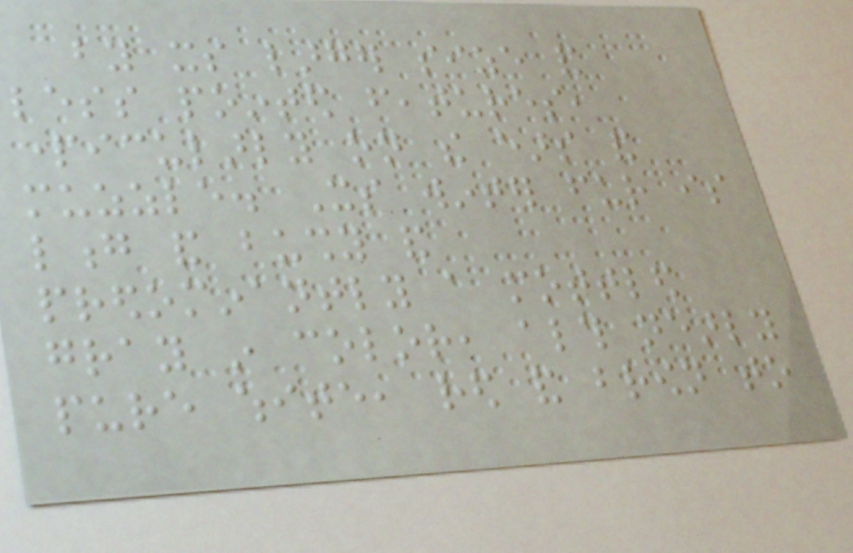by its larger size and
less pointed features,
particularly on the ears and
muzzle. Its winter fur is
long and bushy and
predominantly a mottled
gray in color, although nearly
pure white, red and brown to
